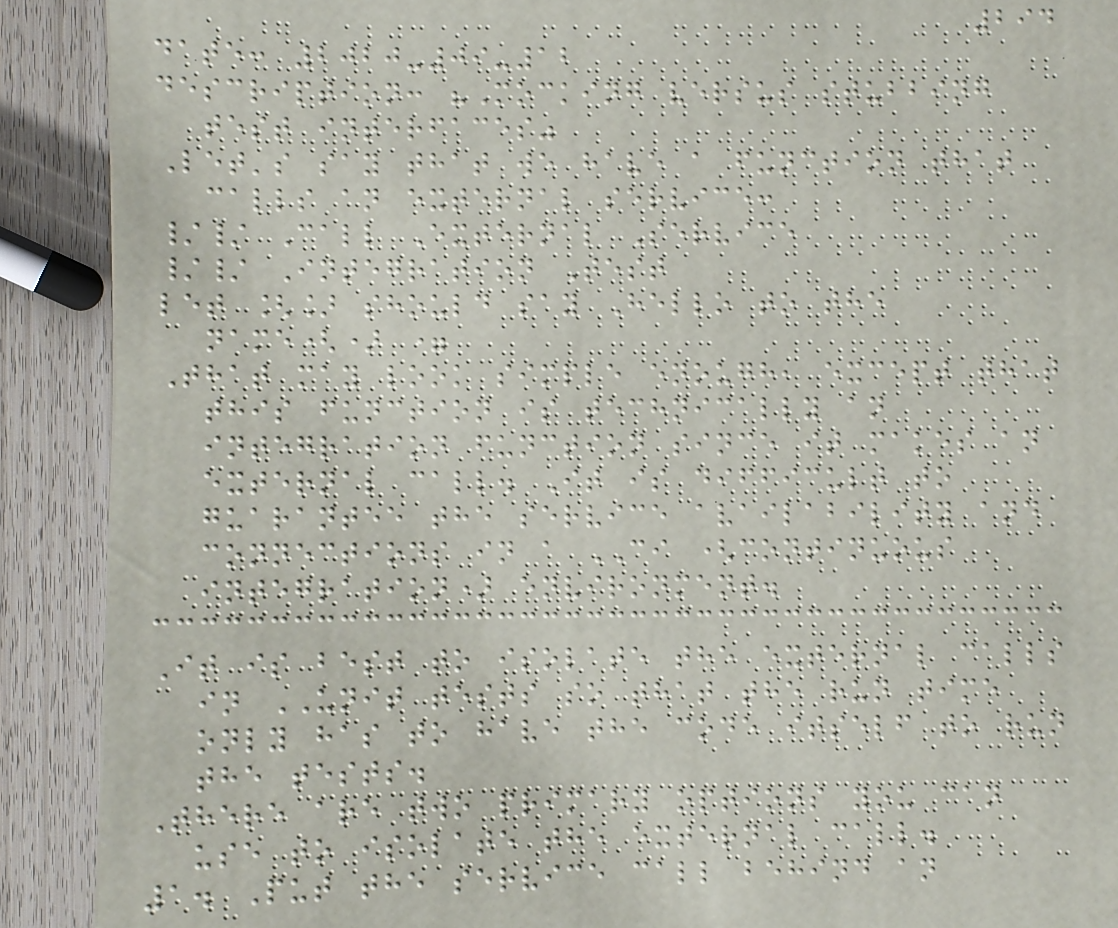294
date: 2020-09-12
description: "Mocking versus stubbing
test interfaces"
Let's say that we have a function that
calls an external service:
// Call External Service
// Integration Test
let [] should say Hello to the
name() =
That may look simple enough, except that
this function is technically an
integration function since it makes an
external call. It is difficult to
guarantee the service availability and
connections in a CI (continuous
integration) environment.
It is best to isolate the external calls
in UNIT tests so that the run time
only has to have the code itself to run
the tests.
There are two primary options you can
use to isolate the external call.
1. Put the service call behind an
